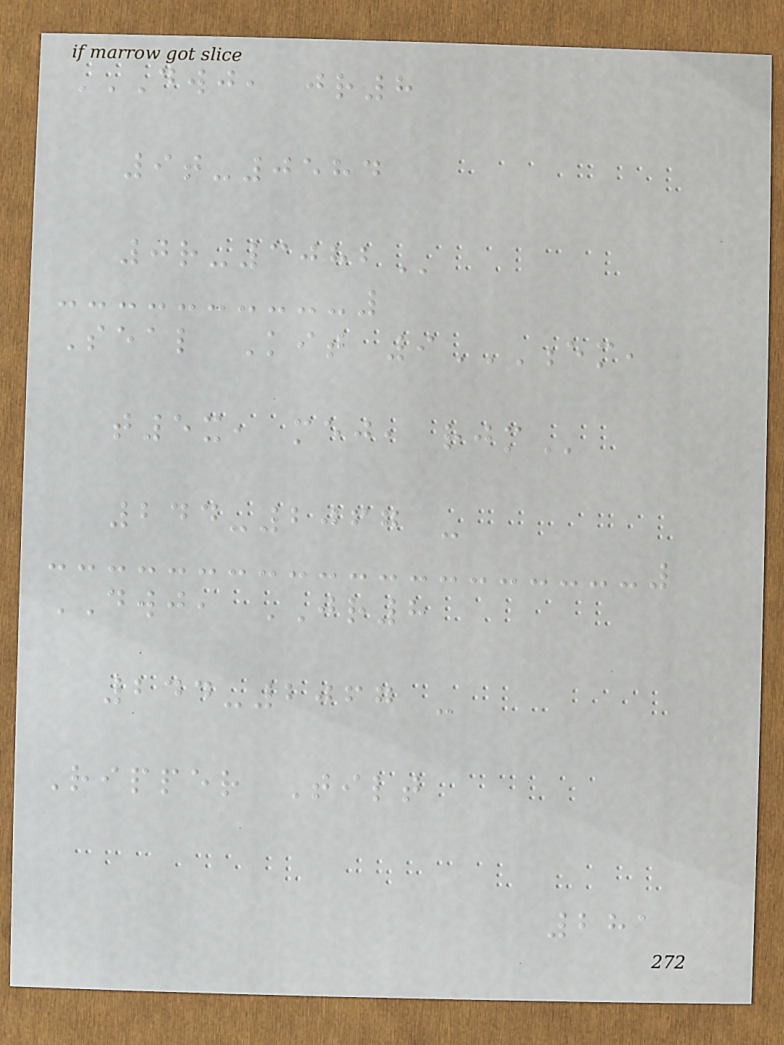DWJ, JR8
9T-0584
0R-3082
Seal Kit 9EM,
T5X, MEJ, RJM
244-2067 -
DWJ, JR8
244-2067 -
Ripper Tilt
281
